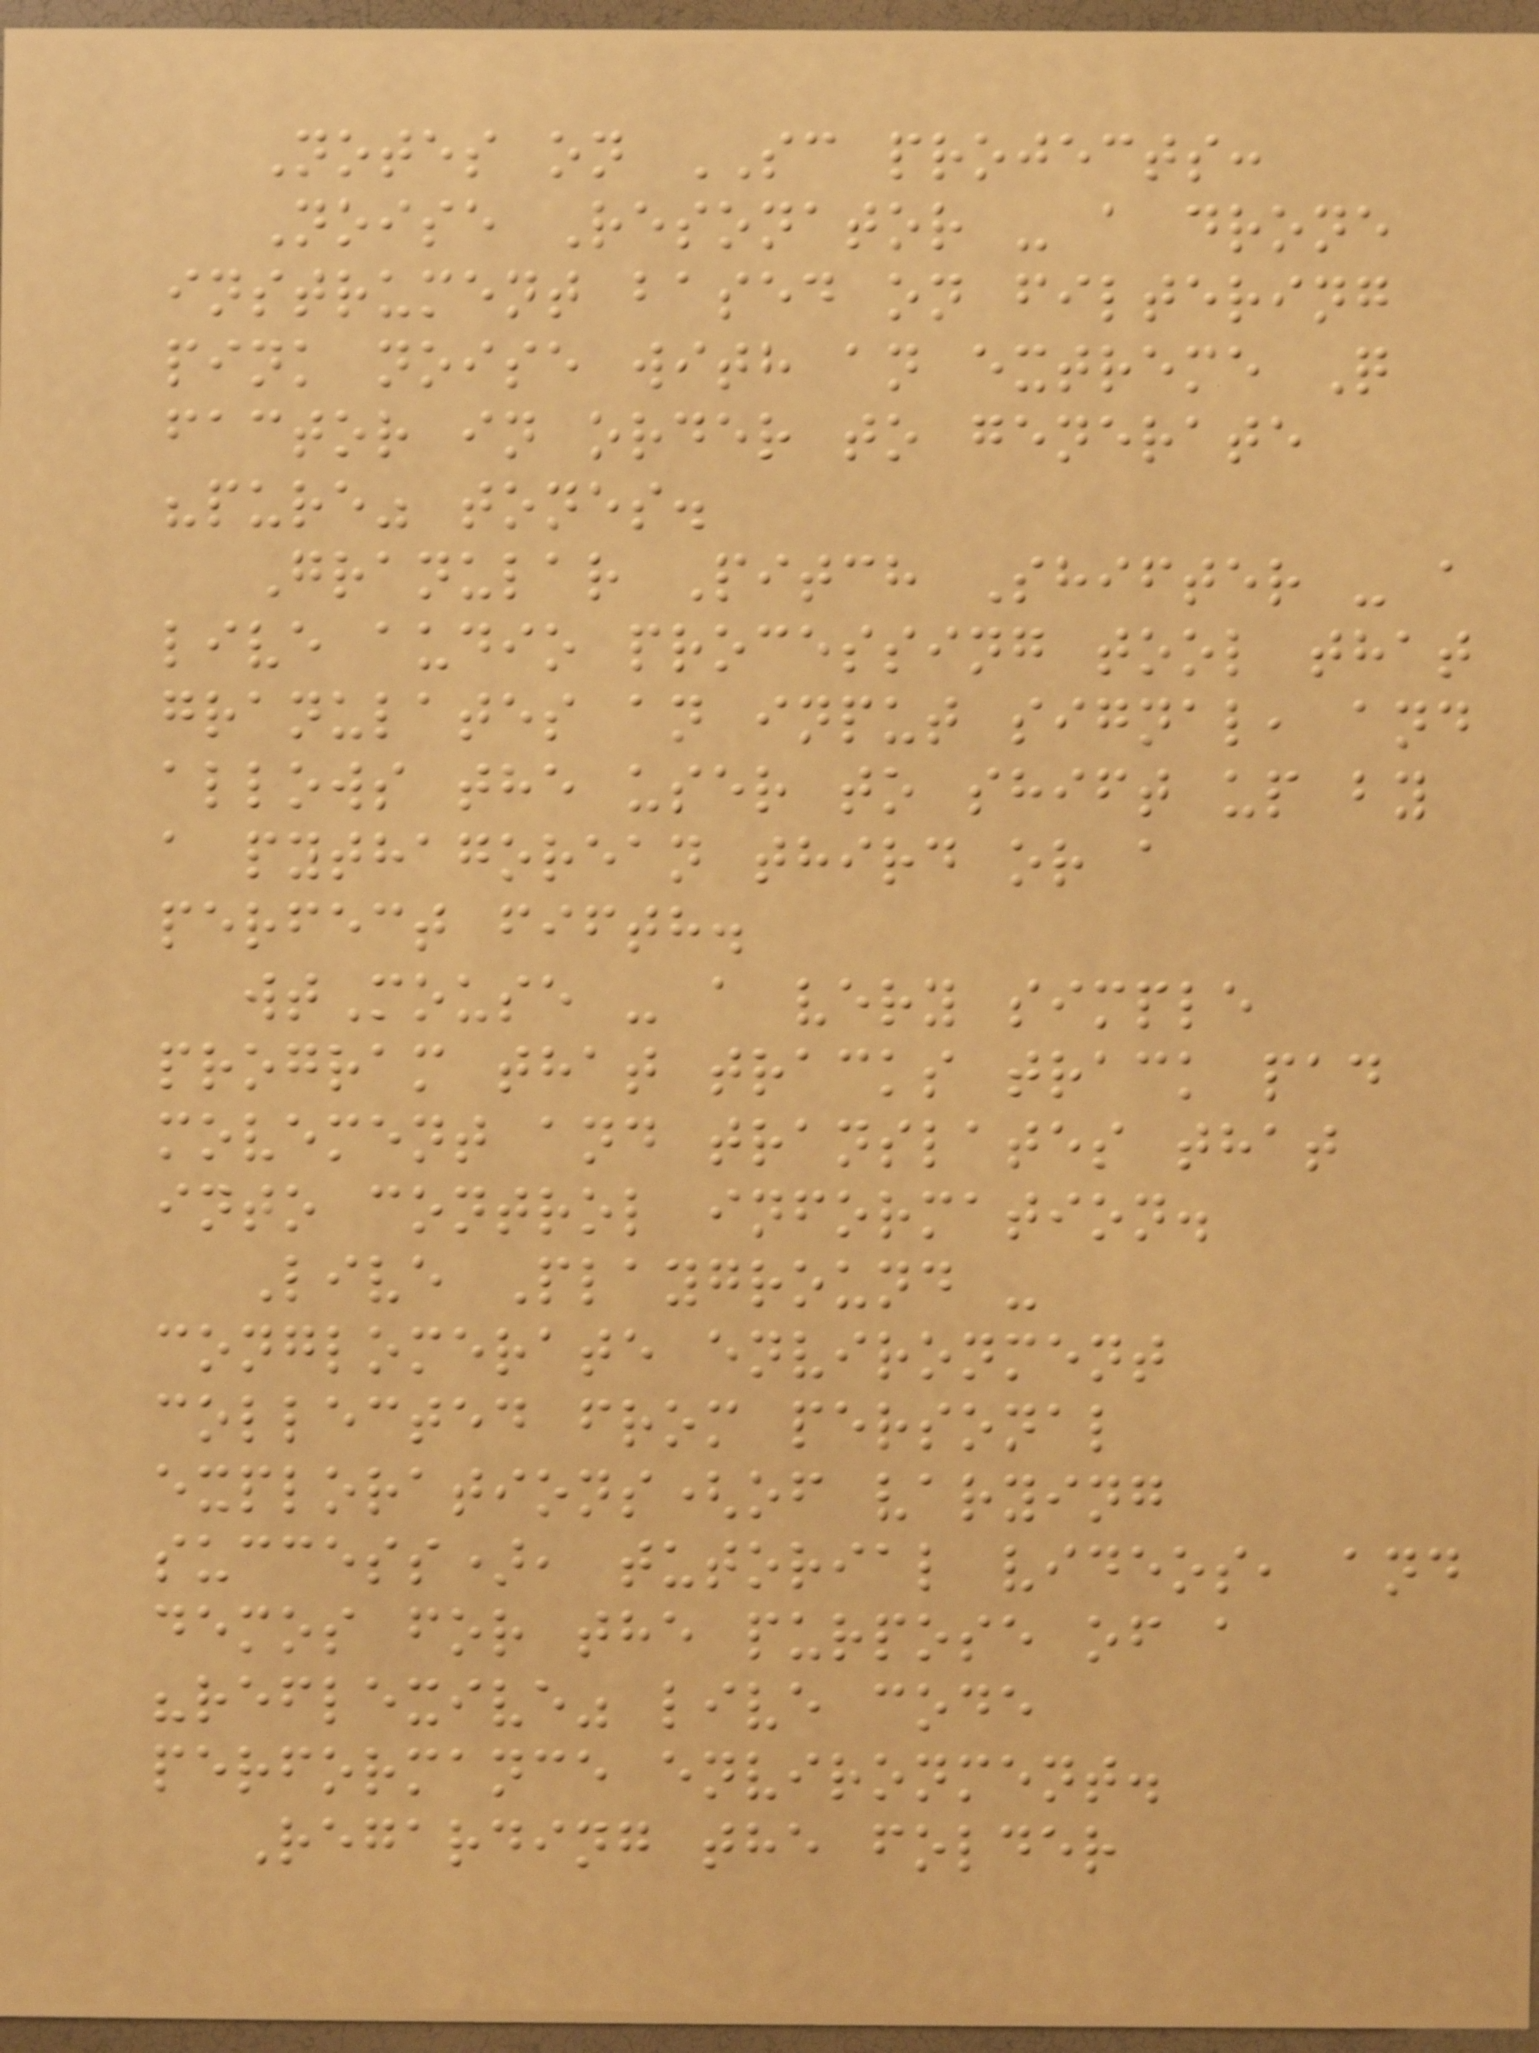Notes on SC projects:
Noise Resonator - a drone
instrument based on filtering
pink noise with an extreme Q
factor in order to generate
"pure" tones.
Granular Pitch Shifter - a
live audio processing tool that
granulates an input signal, and
allows the user to shift up by
a pythagorean third or a
perfect fifth.
wtMouse - a very simple
program that tracks track pad
movement and translates that
into control information.
Live Playground -
conglomerate environment
collected from personal
explorations(of varying
success), tutorial videos, and
demos for the purpose of a
"reflexive" live code
performance environment.
Regarding the folder
